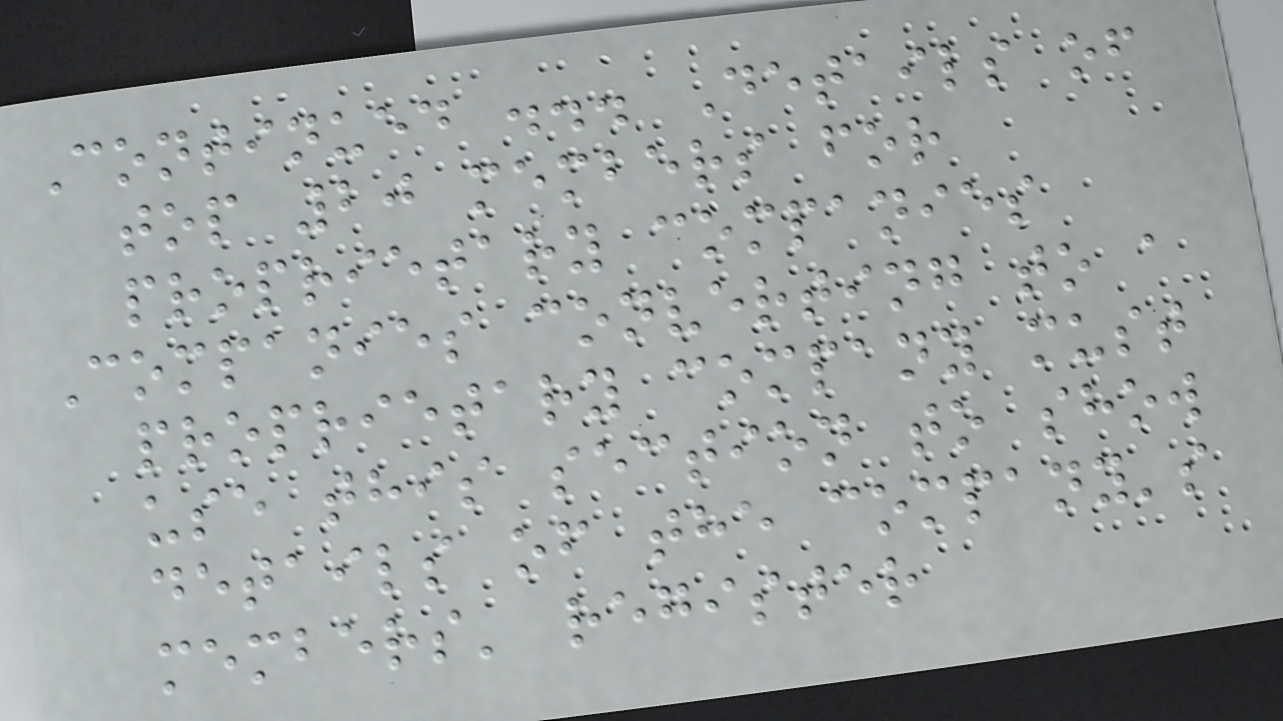Continued ... Details of
top 20 members for
proprietary companies
Companies converting to a
proprietary company must
use this section to show
details of the company's
members' register
